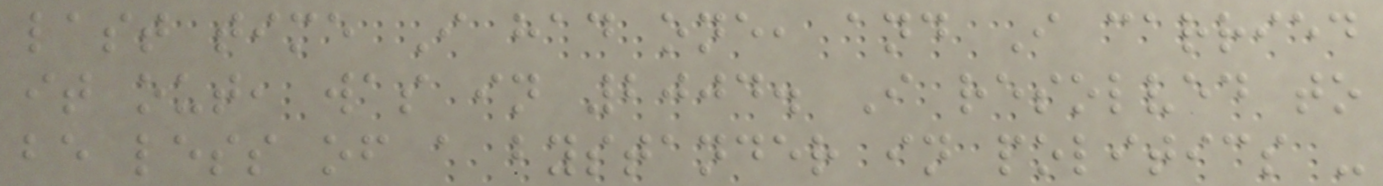last time I had one, and I carried
it out, was in 2004. I resolved to
be less of a bystander in politics -
